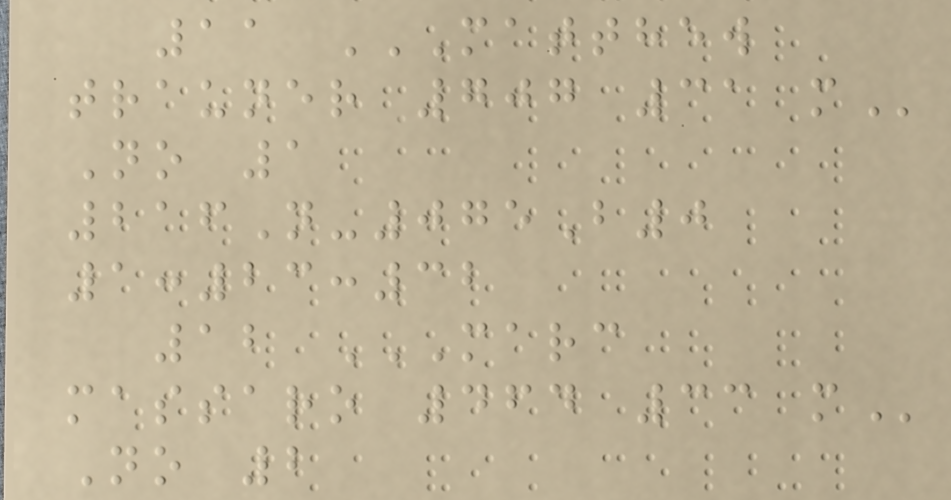11 MATTHEW
TRAUNER 707 31 M
No 1
216N-075B0
1:23:32
12 MARC
MASSARO 464 33 M
No 2
